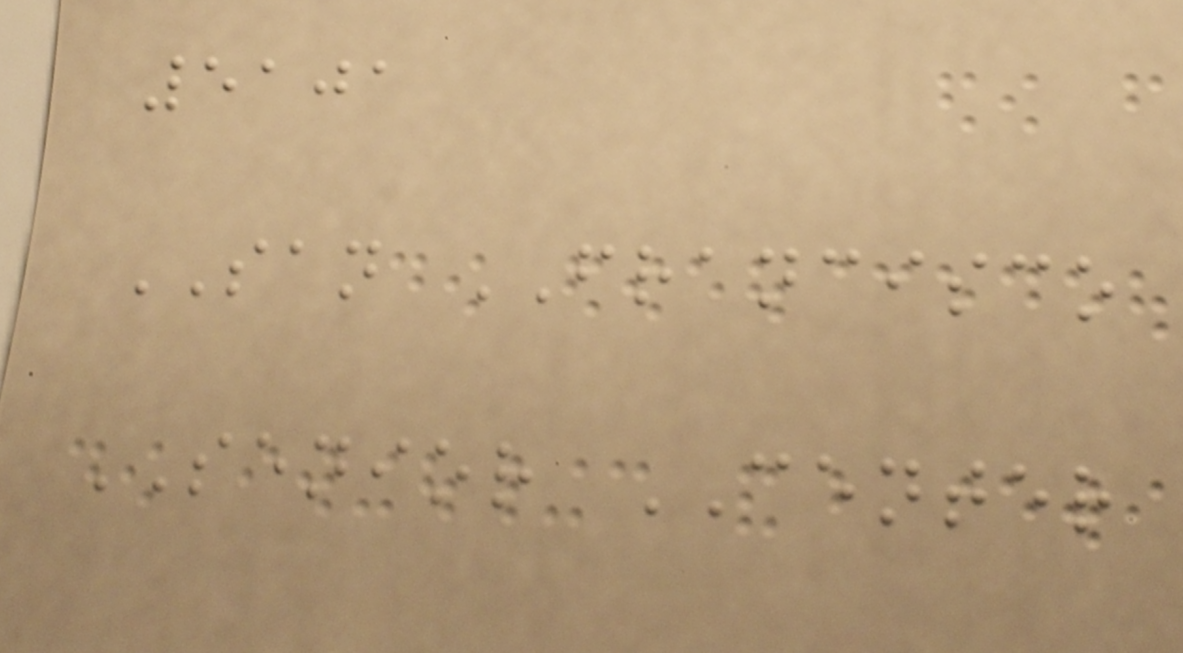5101
SAN FRANCISCO
SENIOR CENTER
